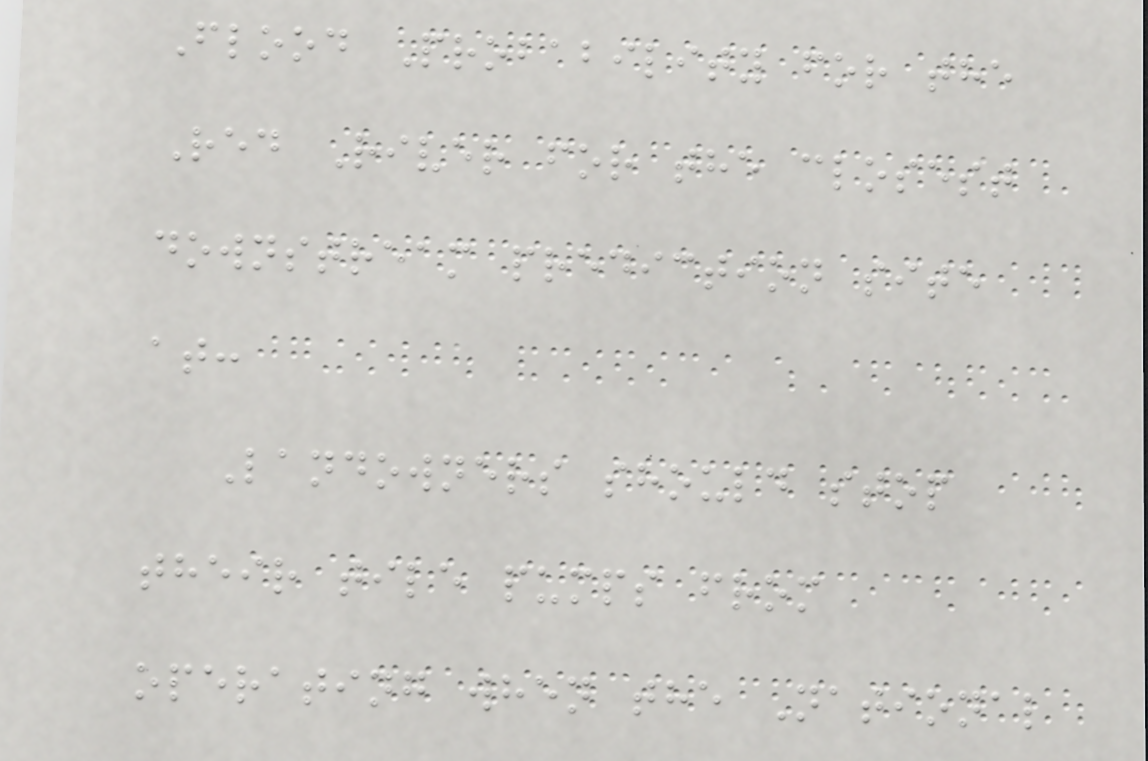Flood Probability for the
Red River for the closest
downstream prediction site
at:
Landowners should stop
their tile pumps from
operating when the National
